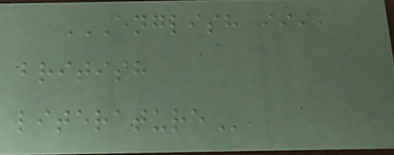ENGLISH III,
BRITISH
LITERATURE
